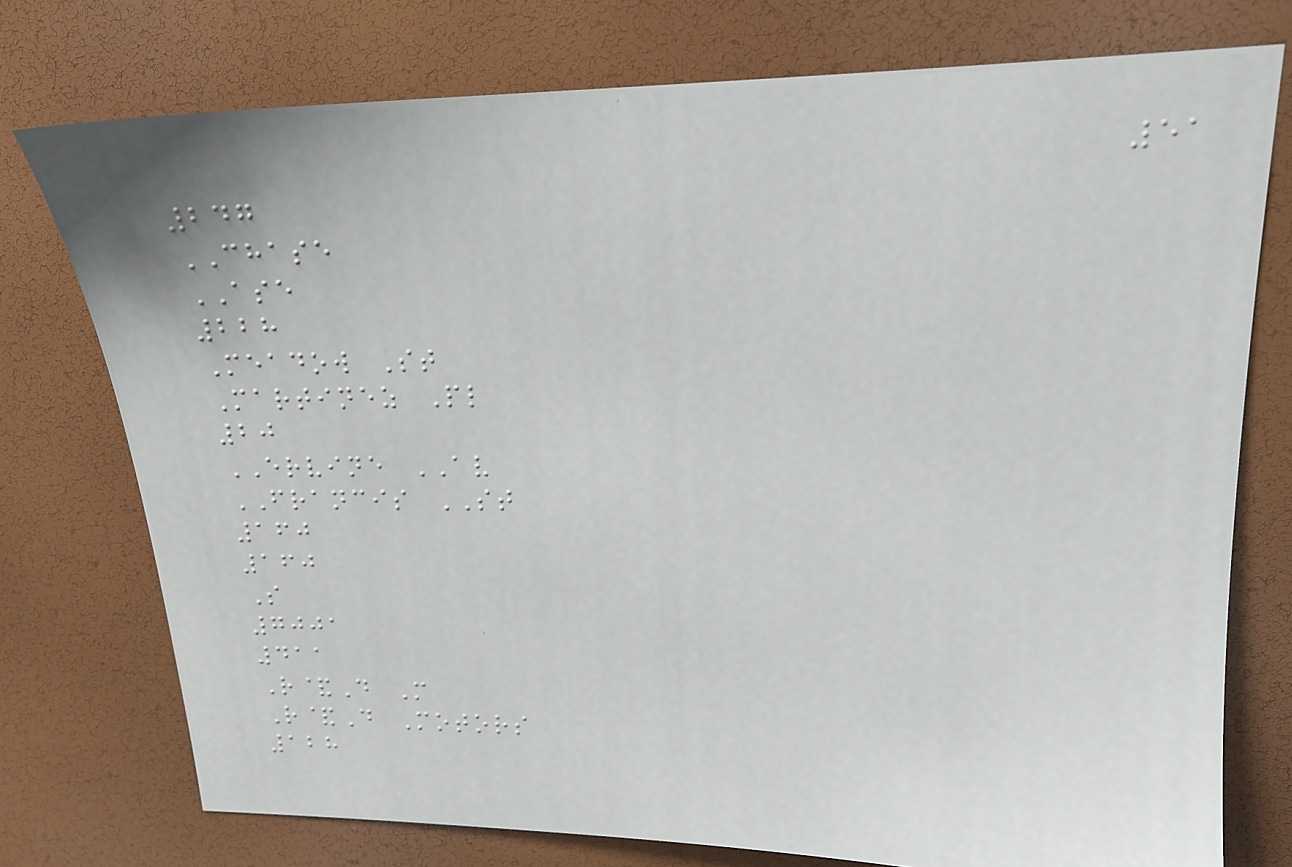51
247
CHASE
ASE
228
Meadow St
Martinez Pl
20
ERVINE AV
FRANCIS ST
160
160
S
7001
411
R&D M
R&D Motors
128
